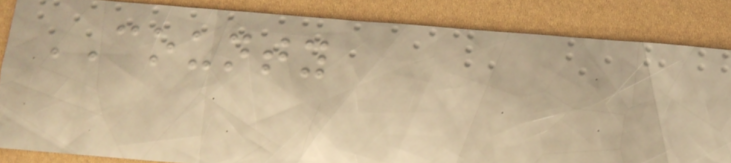COUNTY
